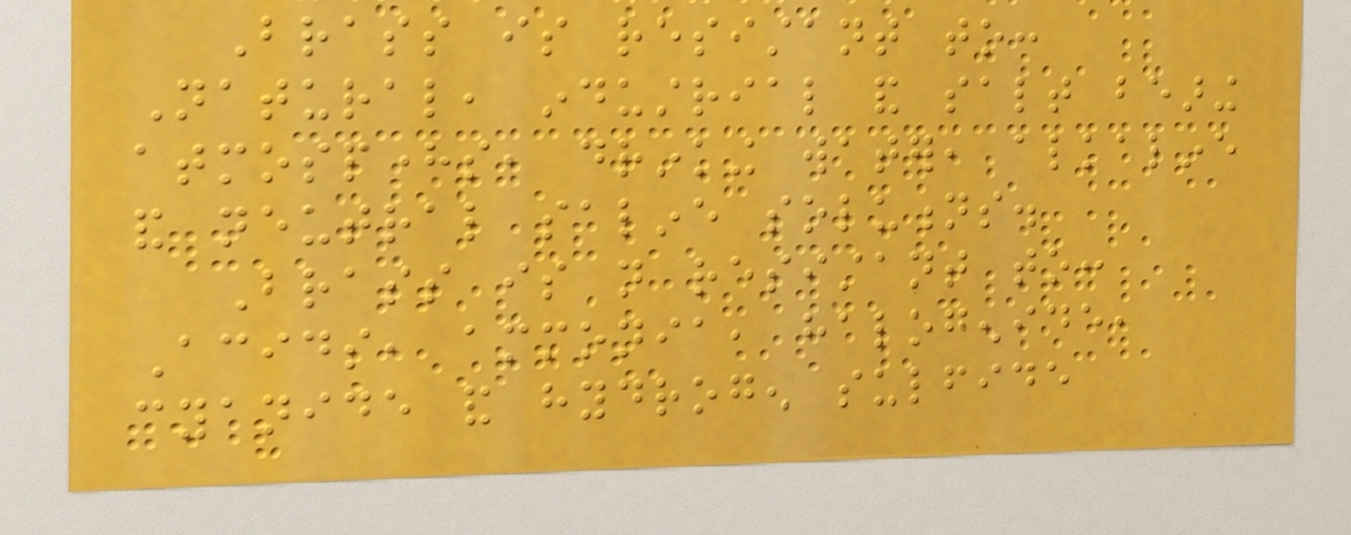Brass is resistant to:
Natural, industrial and salt bearing
atmospheres, drinking water, alkaline
and neutral saline solutions.
Brass is not resistant to:
Acids, ammonia, halogenide,
cyanide and hydrogen sulfide
